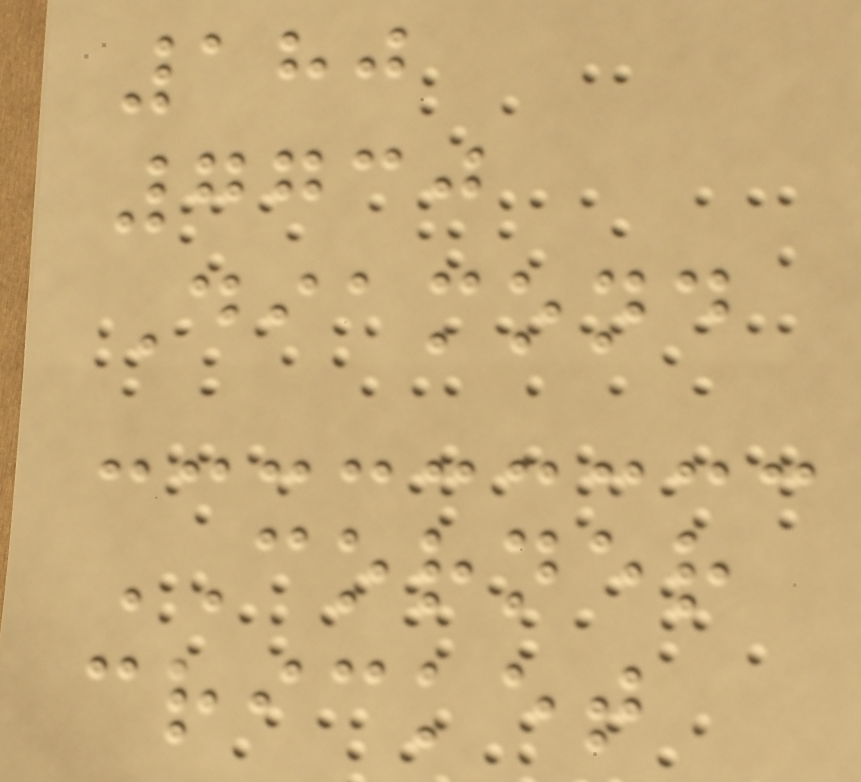180
7730
Diamond
CORNER
cricket
